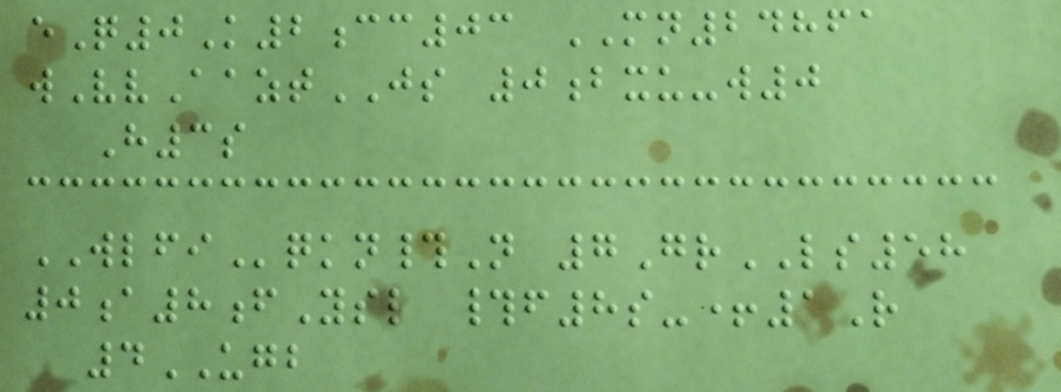eQ0K2cc03 MN24861
wVvAaztJS 0bxu-w0
H3s
WLFIqkn#N 7GrLS58
0a8fYsl #f8s-+1R
4UGB
